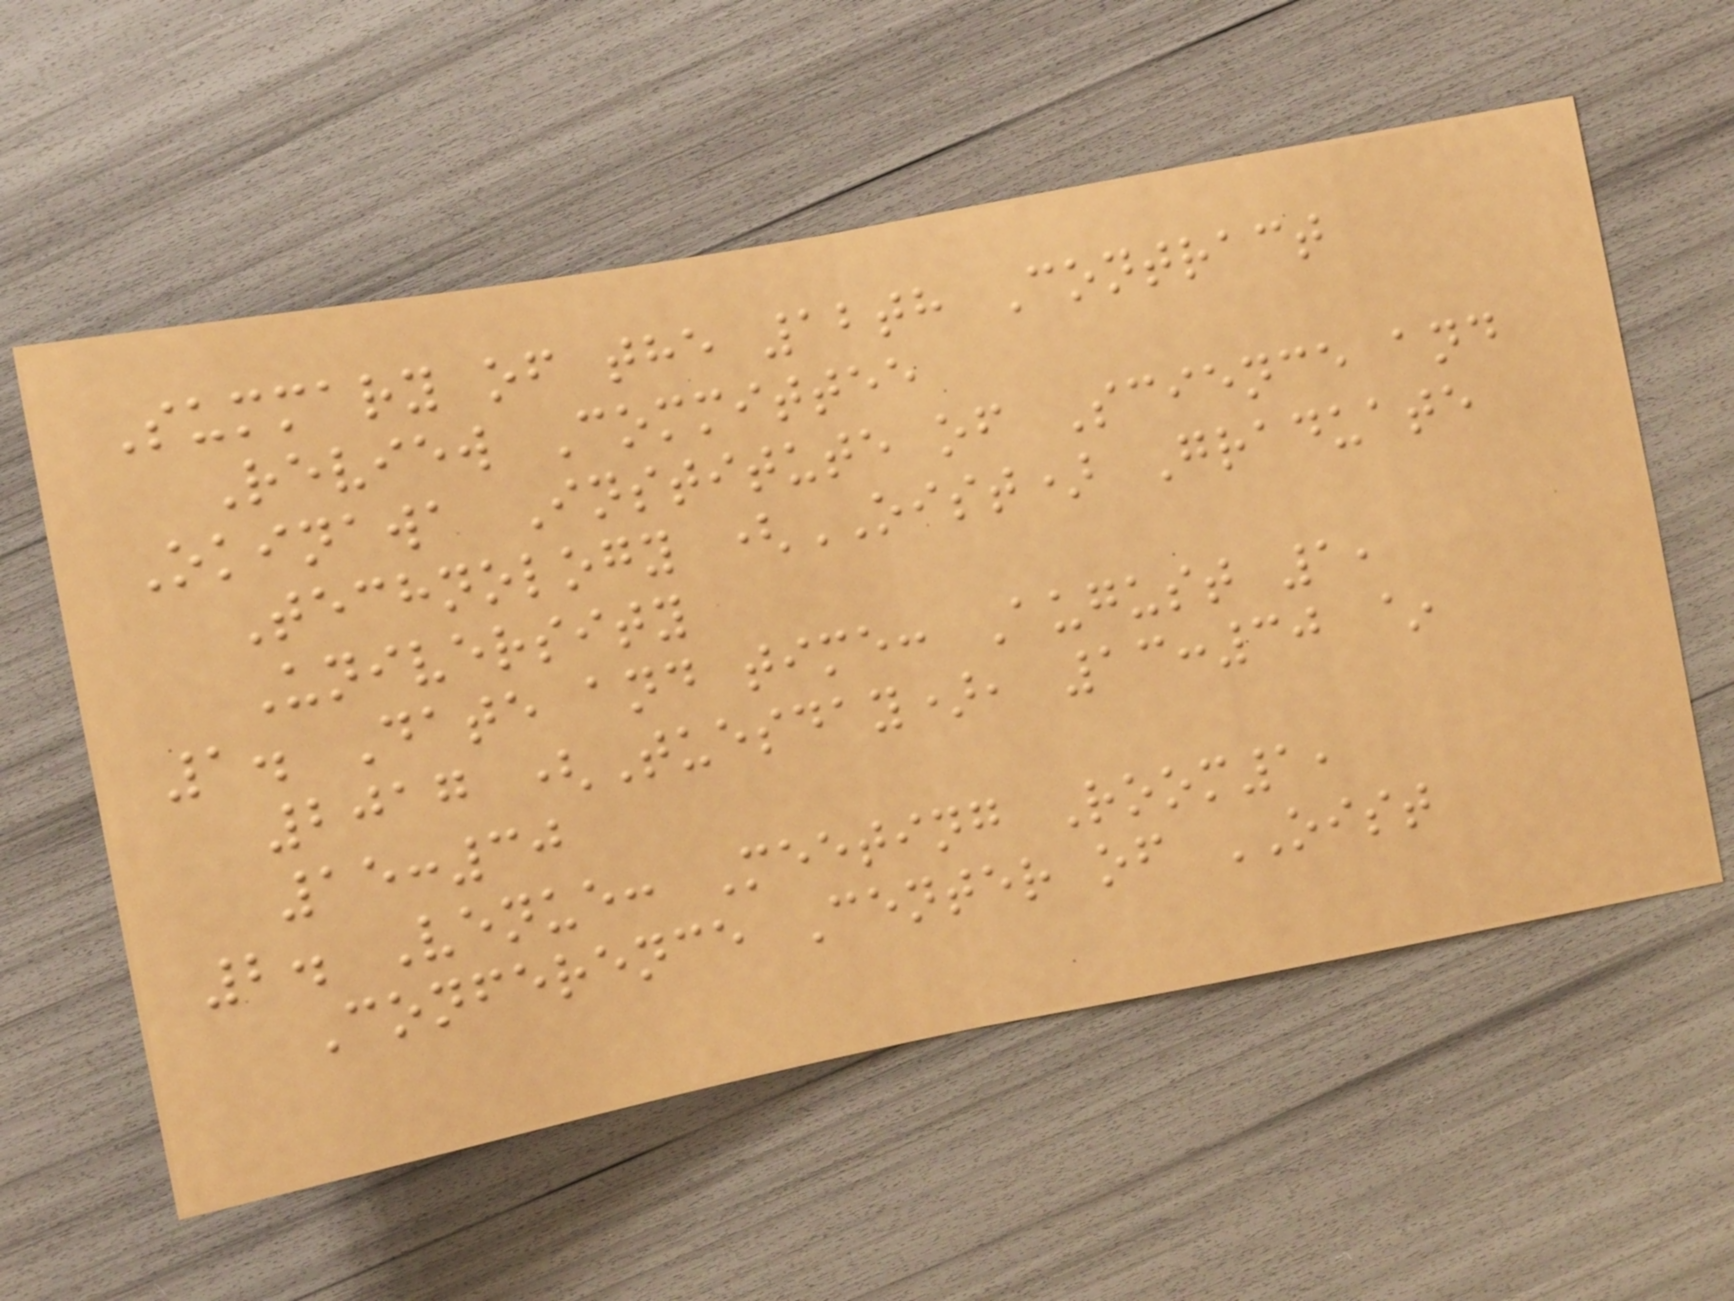Summary of the 12th Contract
Review Committee
Okinawa Institute of Science and
Technology (OIST) Graduate
University
1. Date and time: August 1,
2017 (Tuesday), 13:30 ~
15:30
2. Venue: Meeting Room1,
Conference Center of OIST
